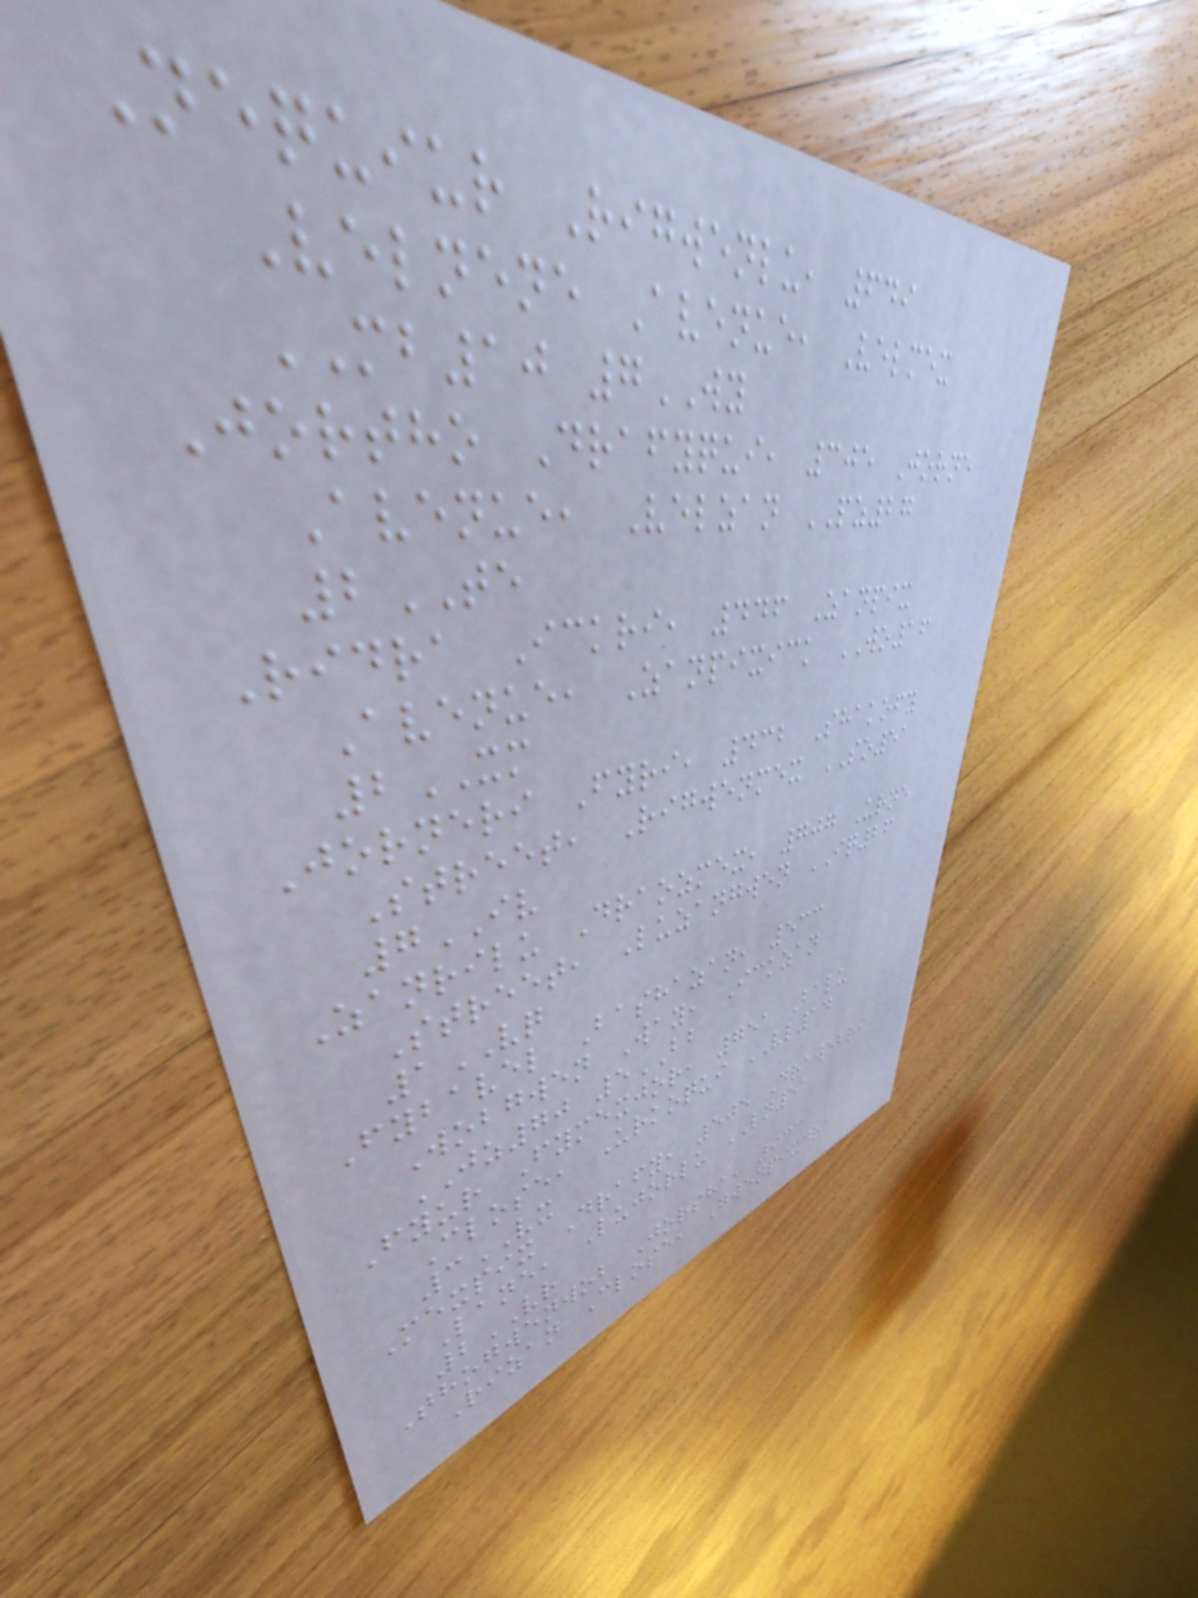Nequiur Rigwenlu, 649
Velnene Avenue, Velmex
MB10 7WY
Jortho Drafyqui, 305 Jorne
Avenue, Velzan PZ27
2TE
Ridra Ickri, 446 Zanpix
Avenue, Zanpixick WO16
2XM
Jorneri Fyri, 432 Shakofy
Street, Rigwenmex SO51
7IV
Zanrilu Draozmex, 707 Urne
Street, Luzangwen IQ26
1VQ
Fybavel Bashazan, 533
Wobgwen Way, Ickzan
JZ70 5BB
Fyur Fymexjor, 751 Balu
Close, Urkoqui VL14
3VX
Mexpix Drafy, 505 Drawobri
Lane, Lujorlu LN51
2VR
Thogwenwob Jorsha, 933
Rizan Close, Gwenpixdra
